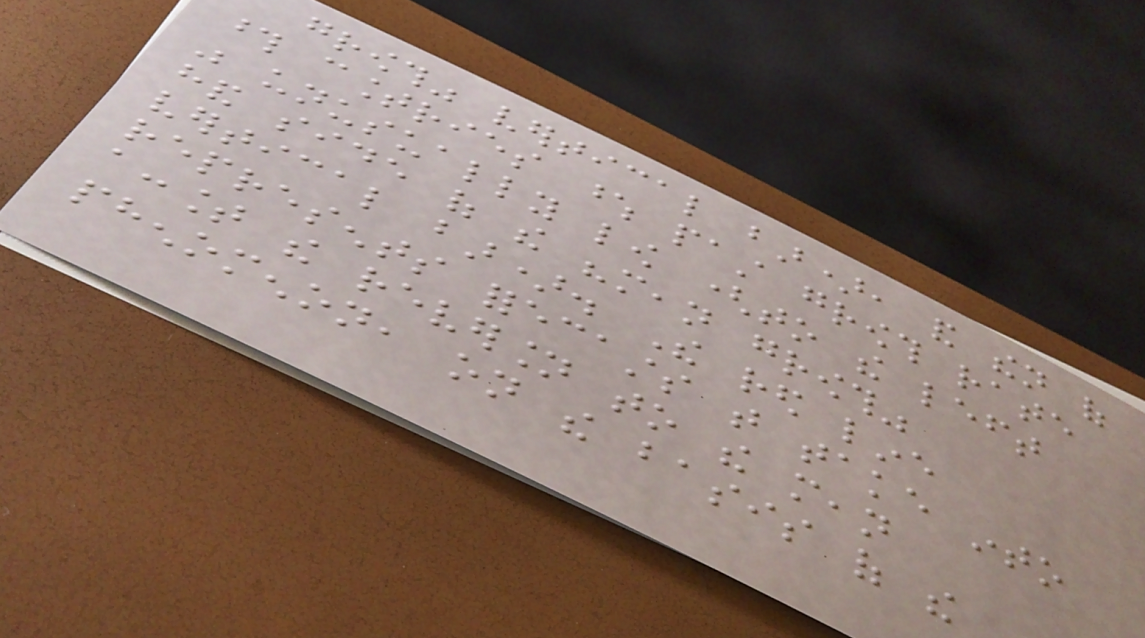growth" vertical bar), and then of
those countries whose past growth rate
was unusually low (to the left
hand side of the "mean growth"
vertical bar). The red line
represents forecasts that take into
account the reversion to the mean
phenomenon, on the basis of the
